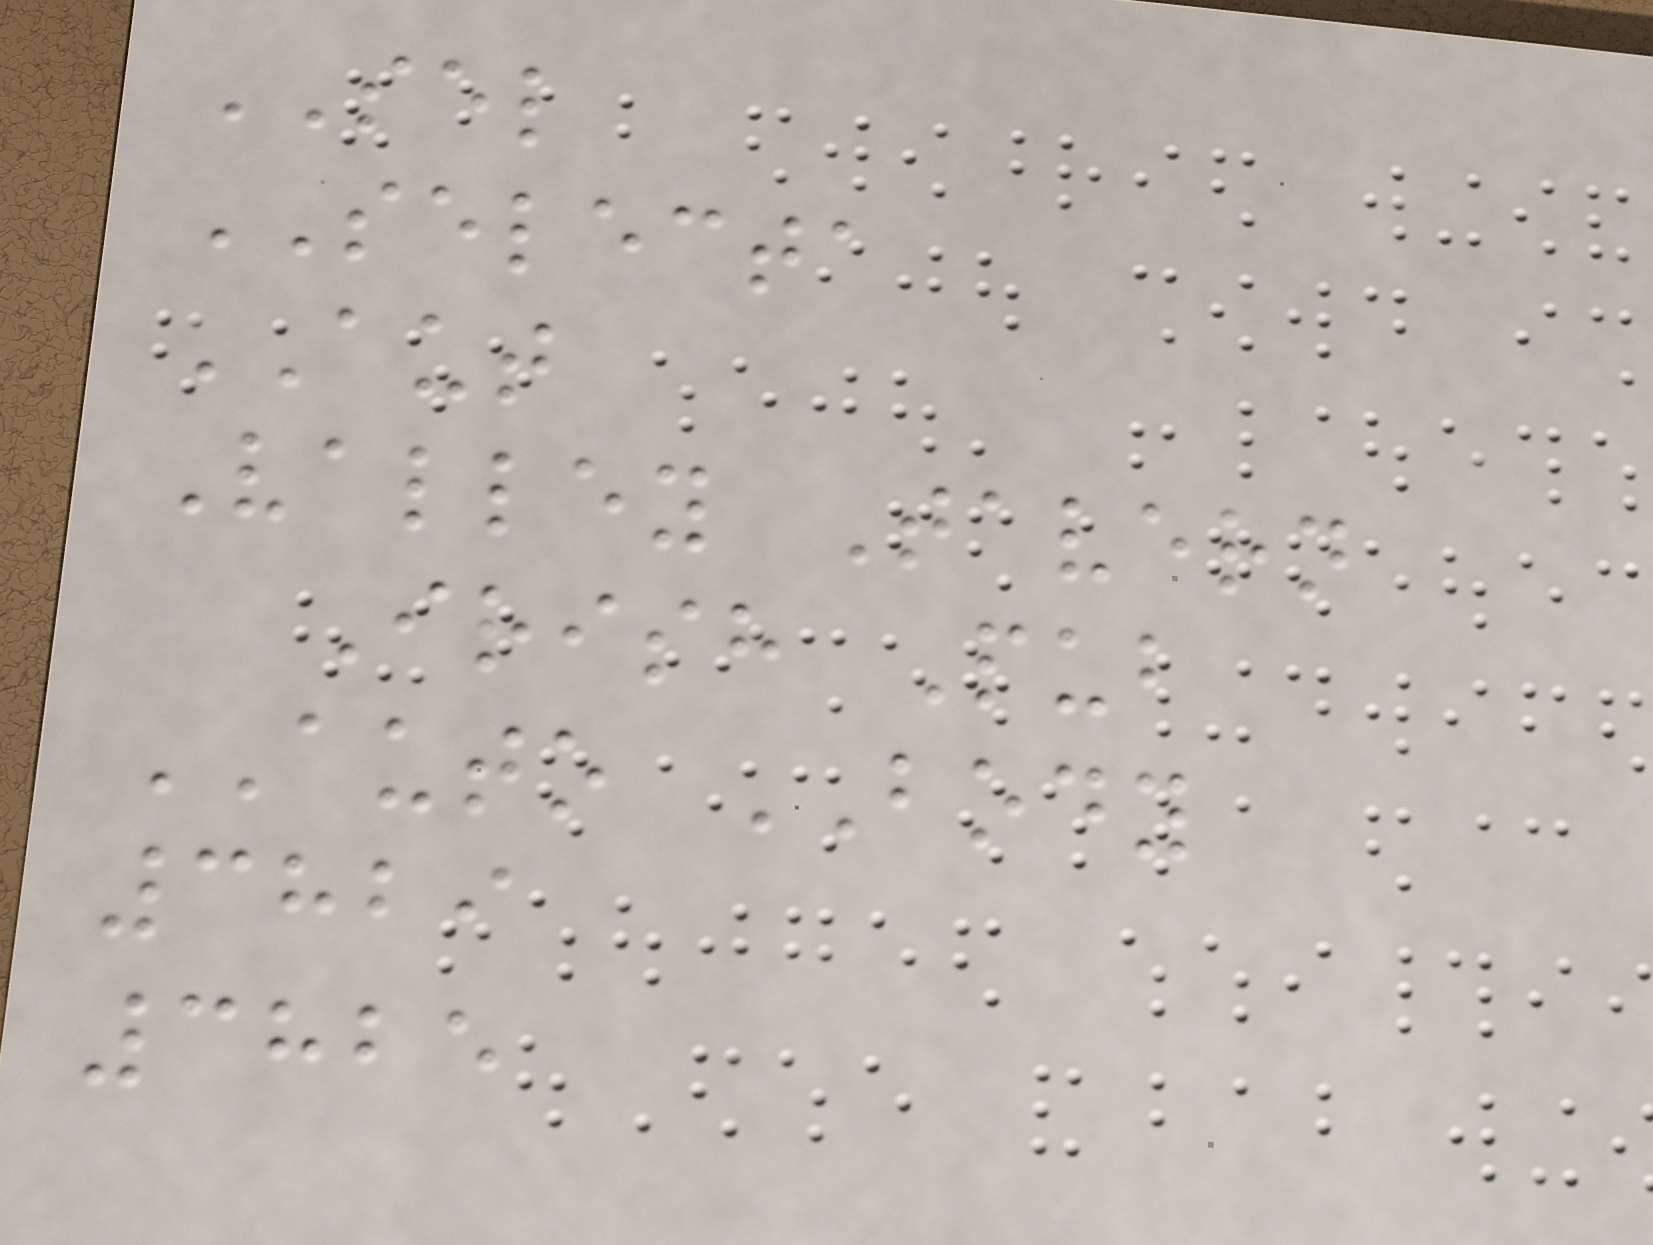SEL
SELECTA
AUT
Valley Tavern
Irish Pub
AUTO BODY
3829
3825
